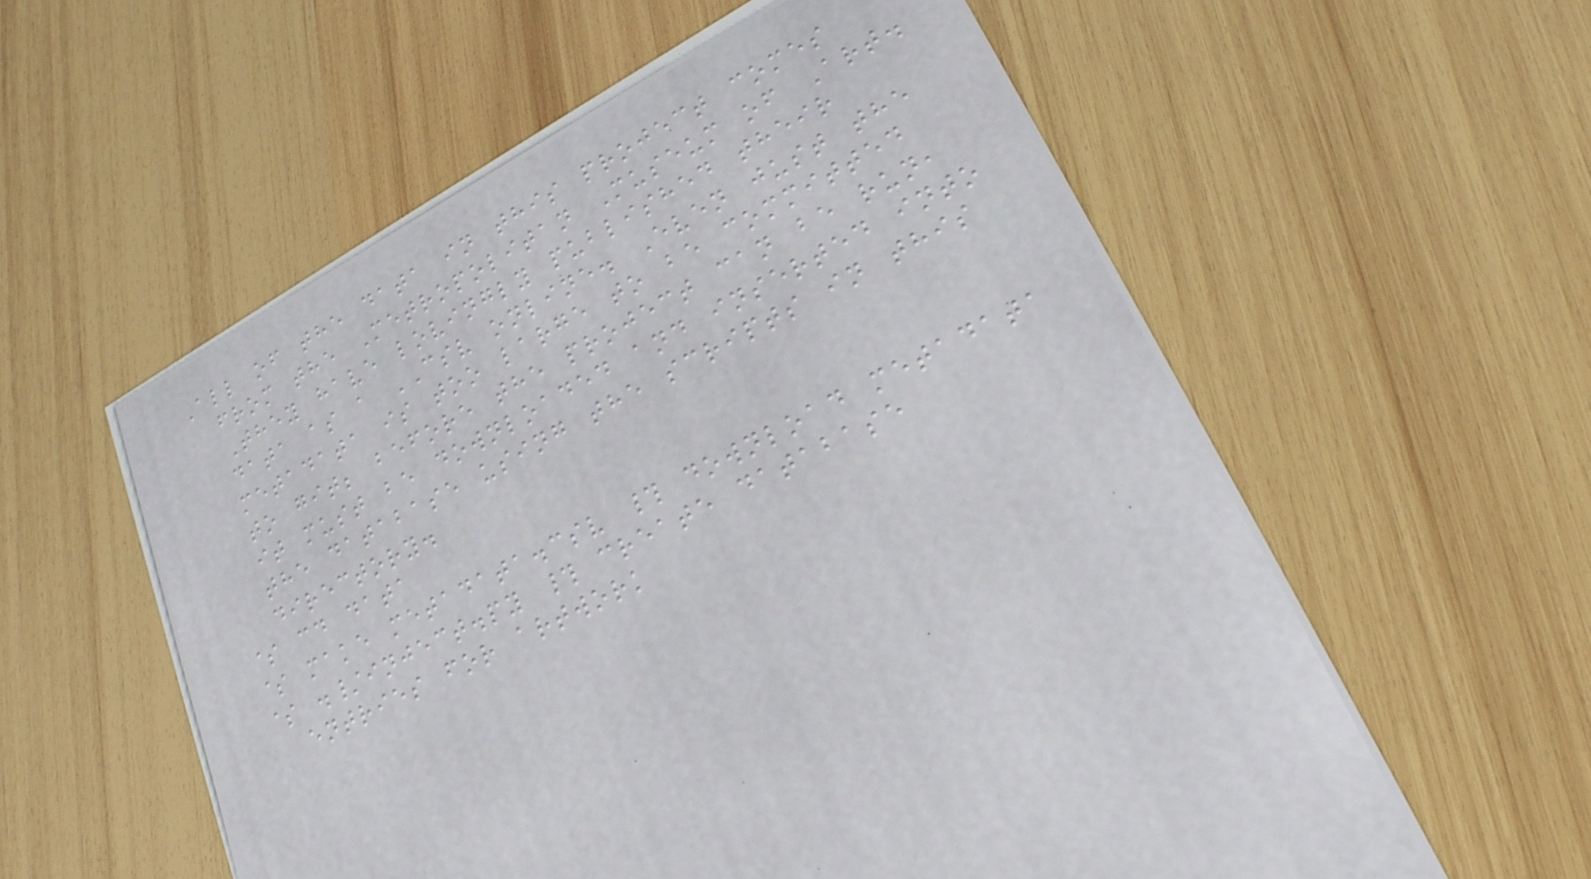All of the data in this project comes
from the Metropolitan Museum of Art.
They have lovingly published their
data as a CSV online. Even just the
metadata is too large to be committed
to git; before the project can be run,
it must be downloaded and inserted into
the database using the scripts in this
directory.
$ cd data
$ make metadata.csv # download metadata
$ ./inject.py # create database
entries for artwork
